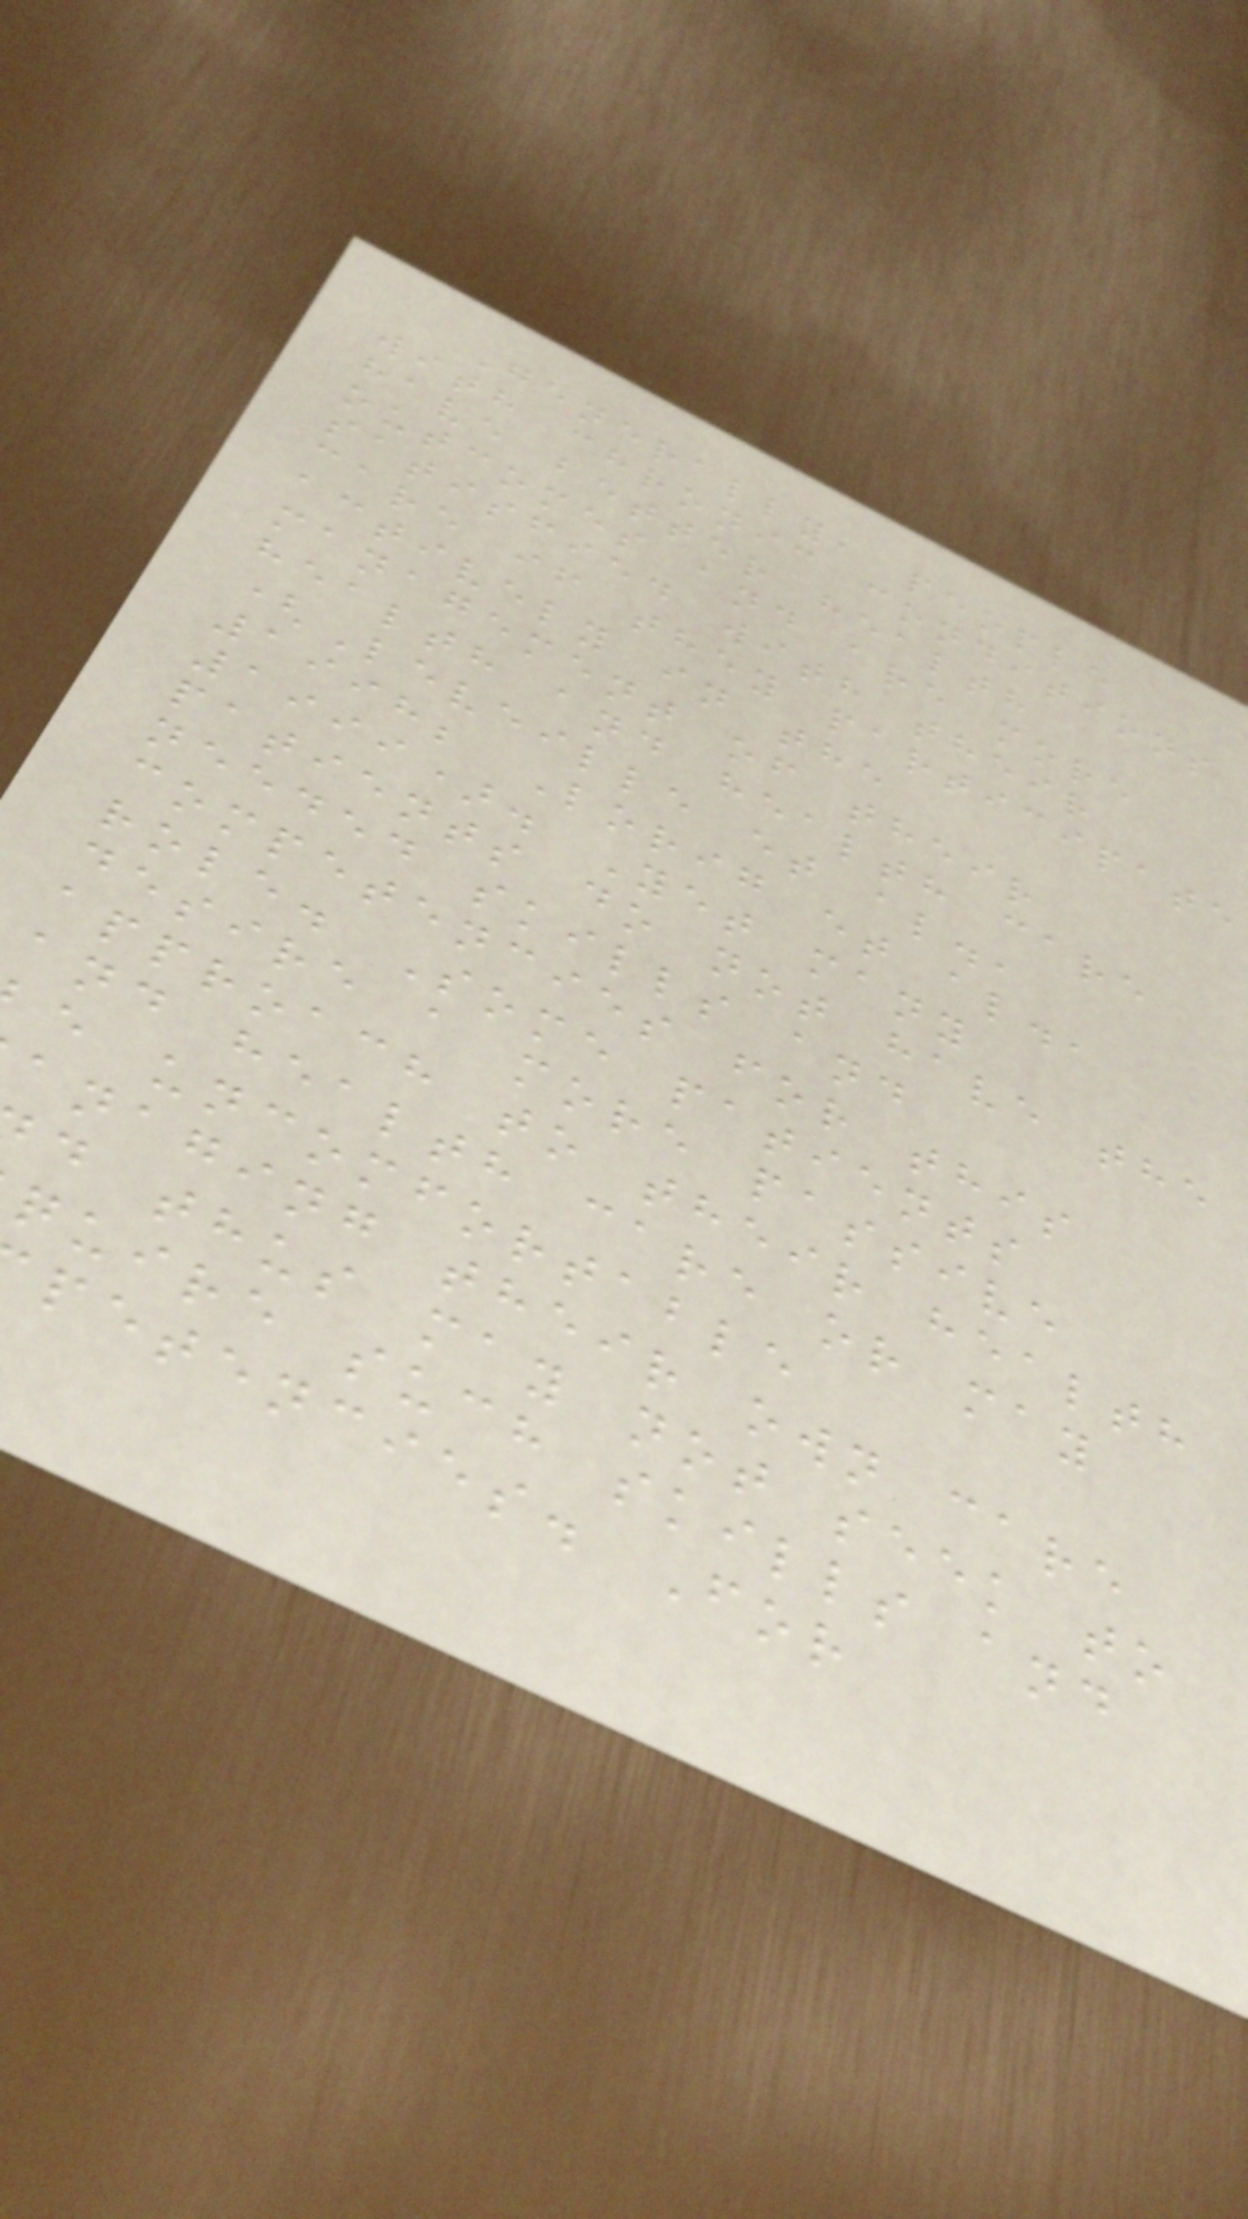Generally, people
with chronic conditions
have better health
outcomes and are more
satisfied with their
care if they participate
actively in the
management of their
health and health care
(Leveille et al.,
1998; Lorig et al.,
1999). Yet many
patients do not have the
needed skills and
competencies for this
role. Some patients
desire a more passive
approach to their health
and health care or may
e uncomfortable
anaging their own care
d thus may not seek to
quire such skills and
petencies. For
